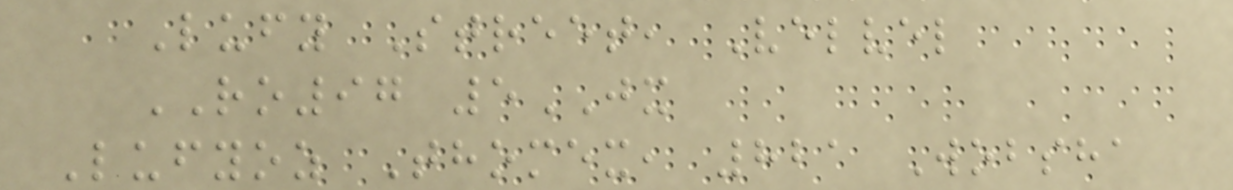Lufy Street, Velvel
RO97 5JX
Lufyoz Thomex, 821 Wobsha
